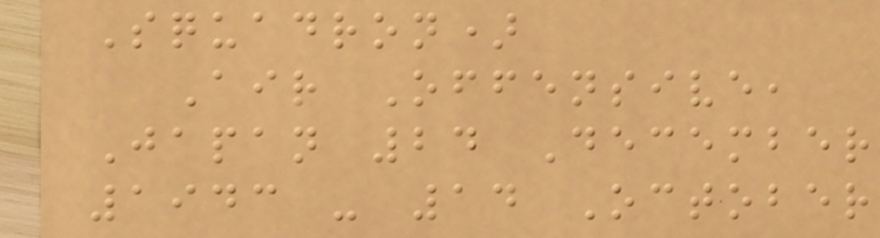Squadron)
Air Offensive,
Japan 24 December
1943 - 14 October
